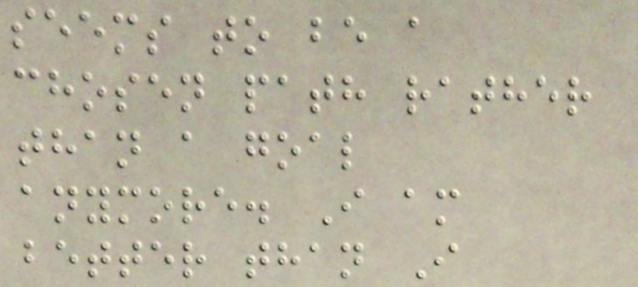seems to be a
chosen path rather
than a goal
anymore. I am
better than I
